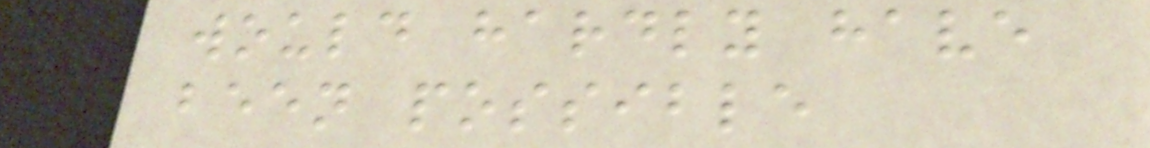would hardly have
been possible
